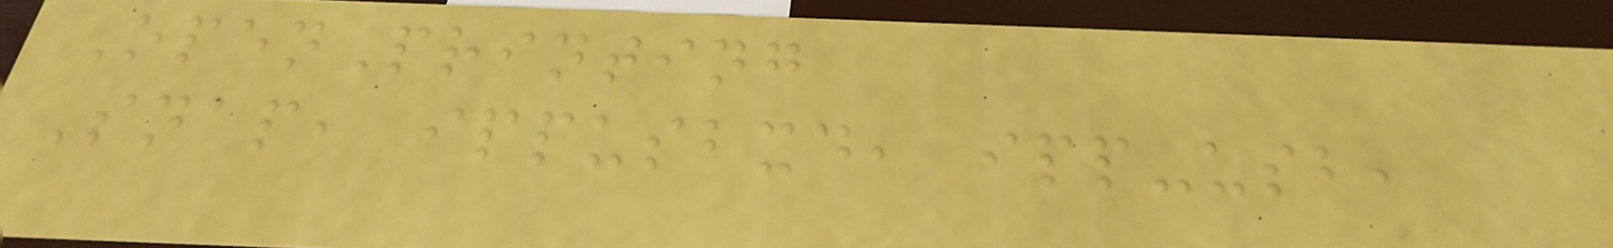OpenPrinting
Snap, ippusbxd, ipp-usb,
